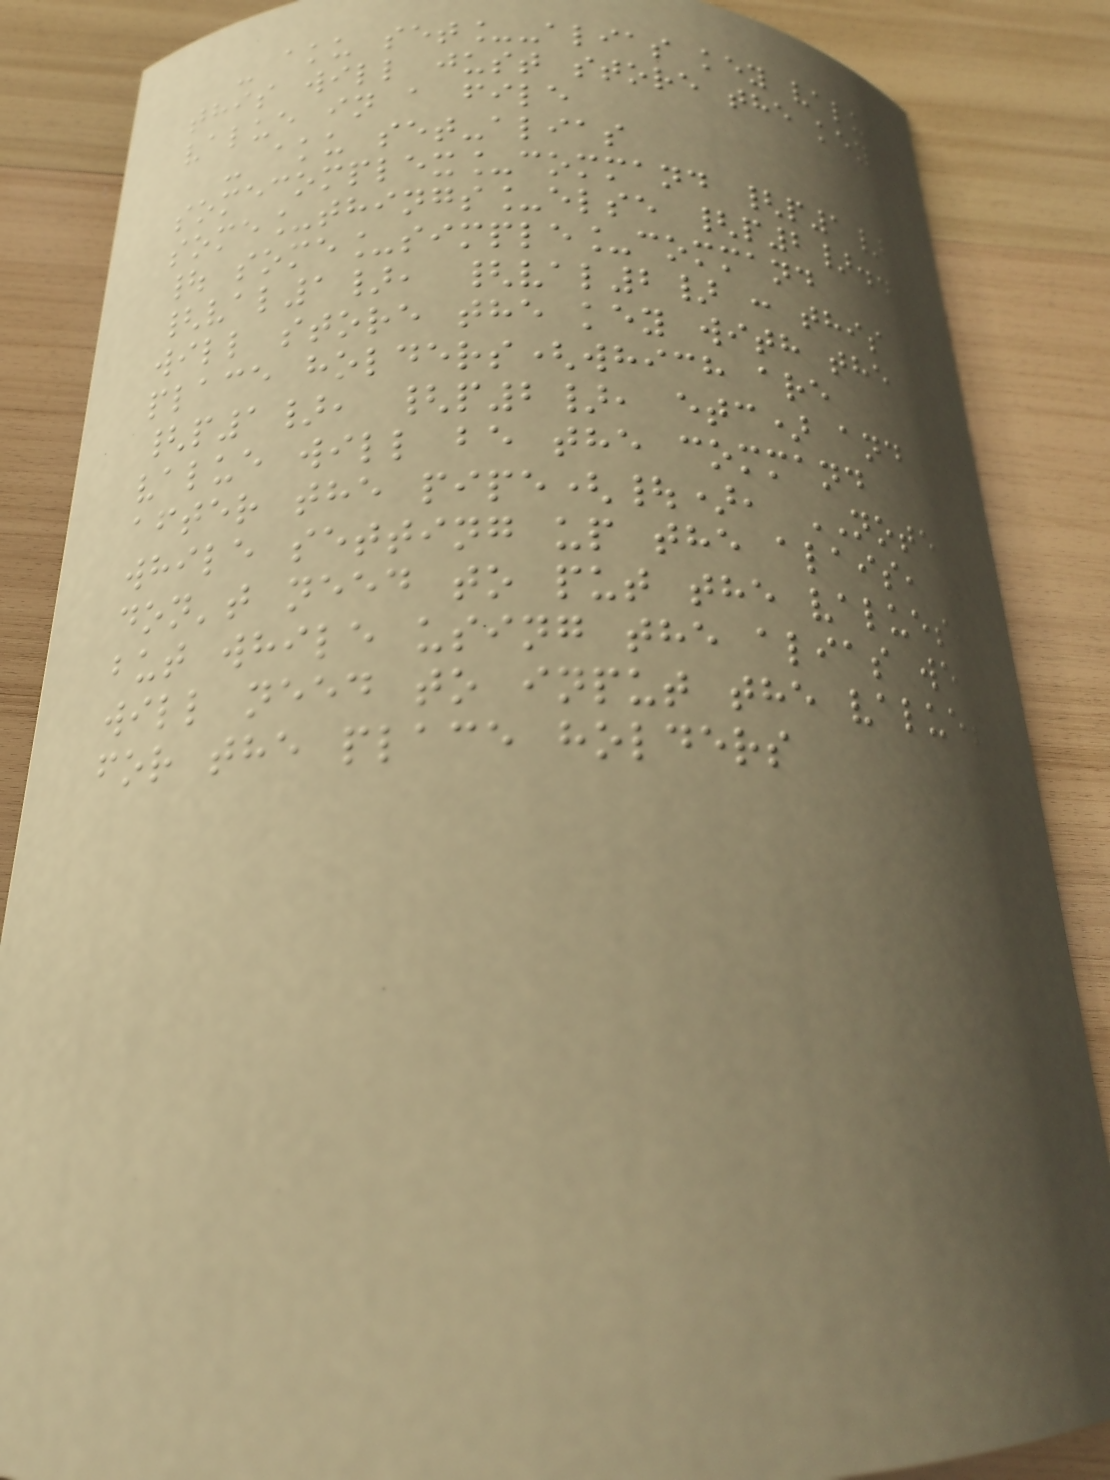- aku set_-alias key value:
this will just store the key
value in a file
- aku set-alias
somecomplex_command {p1}
some_things_else {p2}...
| some_simple_command
{val1}, {val2} : this
will store the key with the
place holders(which are
{p1}, {p2}, etc) and
value will be the command
after the pipe(|), NOTE
while setting up the alais, we
don't need to put the values,
but while using the alias we
will need to input the values
for the place holders
